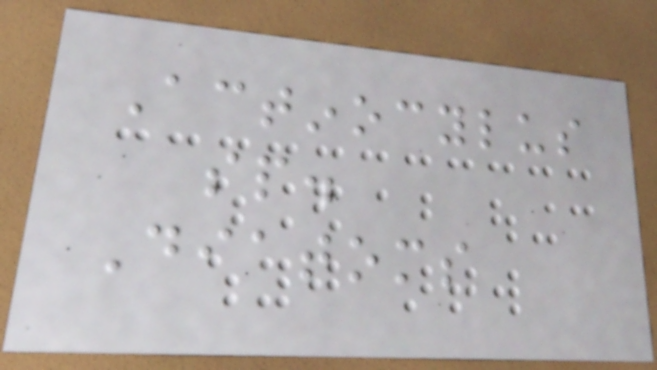Actinocylus
sp.
Diatoms
